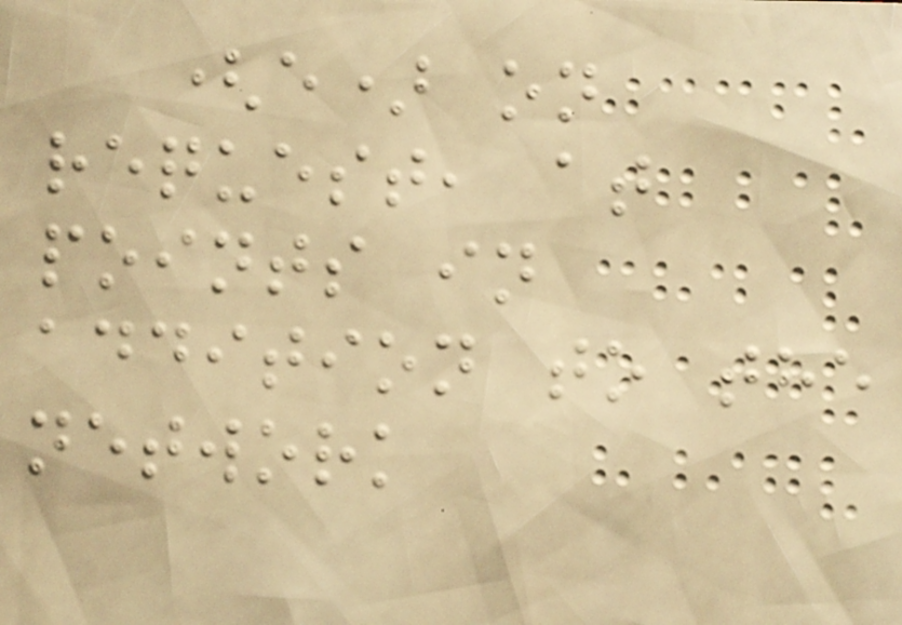(e) on
request, at
points in
addition to the
network
